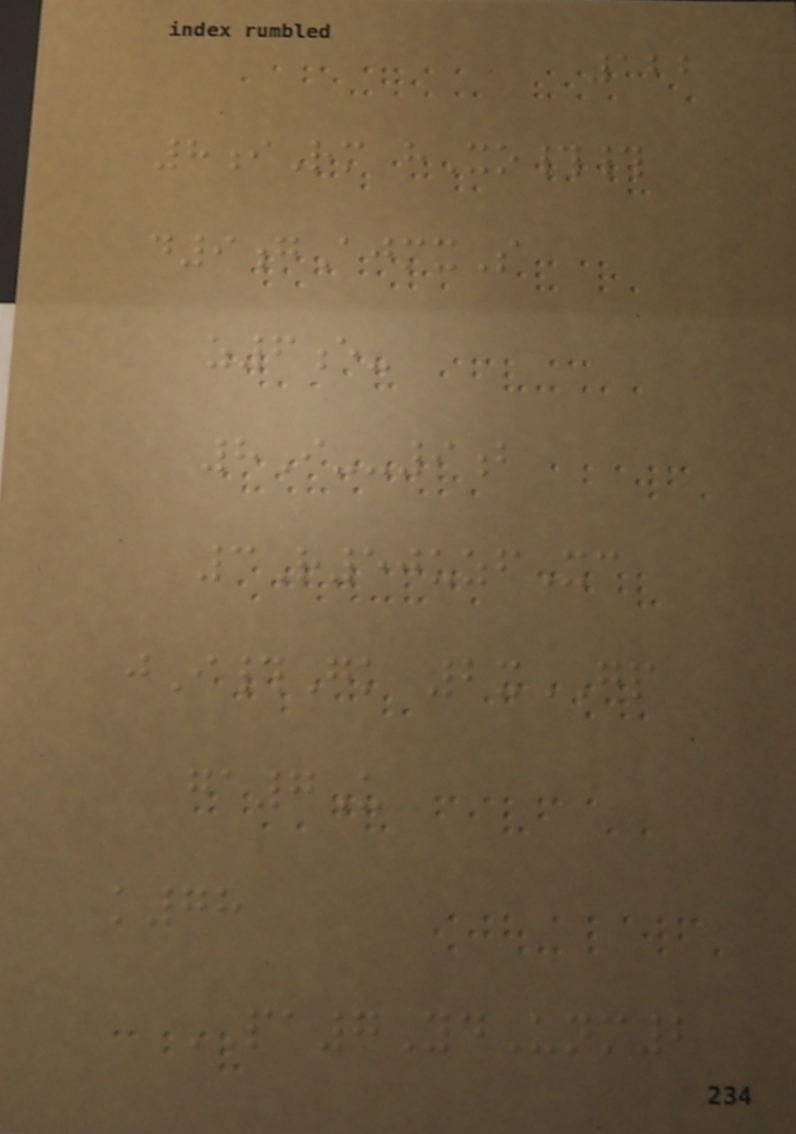122
8iRm hXo##
d9gAjmxS
z6e-
8I--9b
3R50uzfXc
jI#Gk 2xGP
ga7U
k78
PA7YdUnm2
